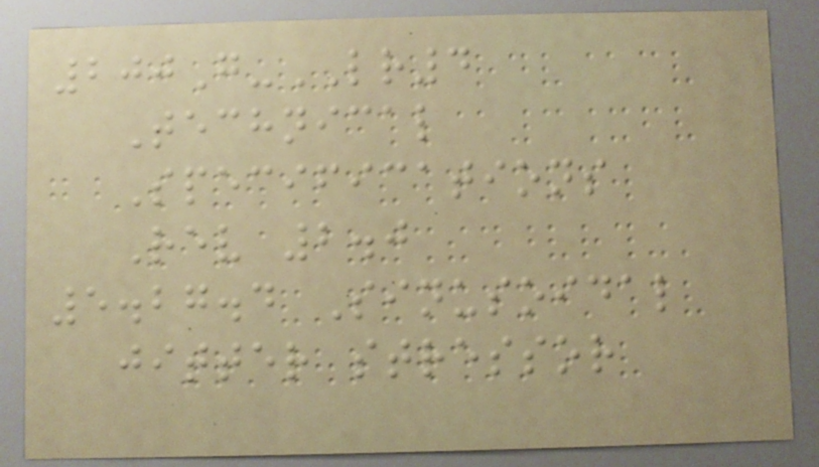200G-LR4
Technical
Specifications
Rev 2.0
5.27.4 Sinusoidal
jitter stressor
